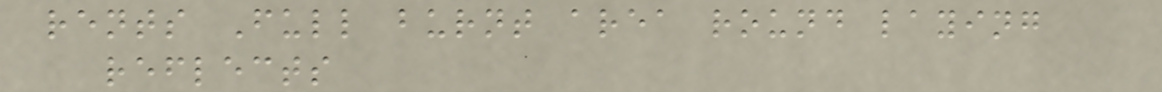rents Full burnt area round laying
reflects
